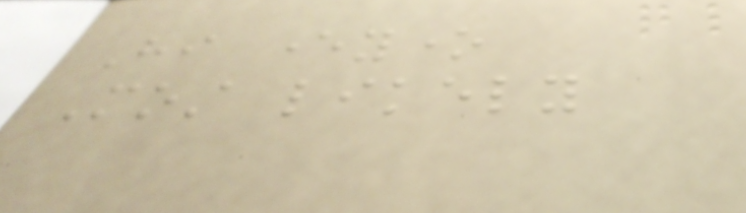Hi everyone
Most likely
